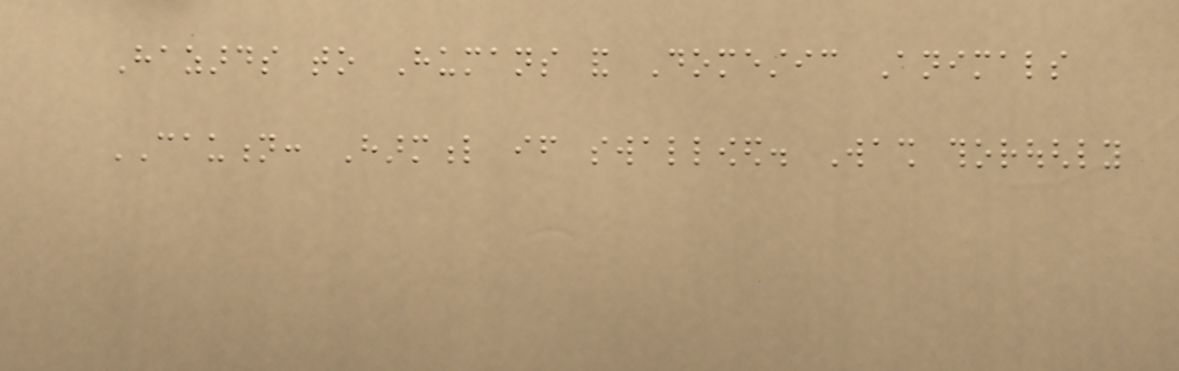Hazards to Humans and Domestic Animals
CAUTION: Harmful if swallowed. Wash thoroughly
